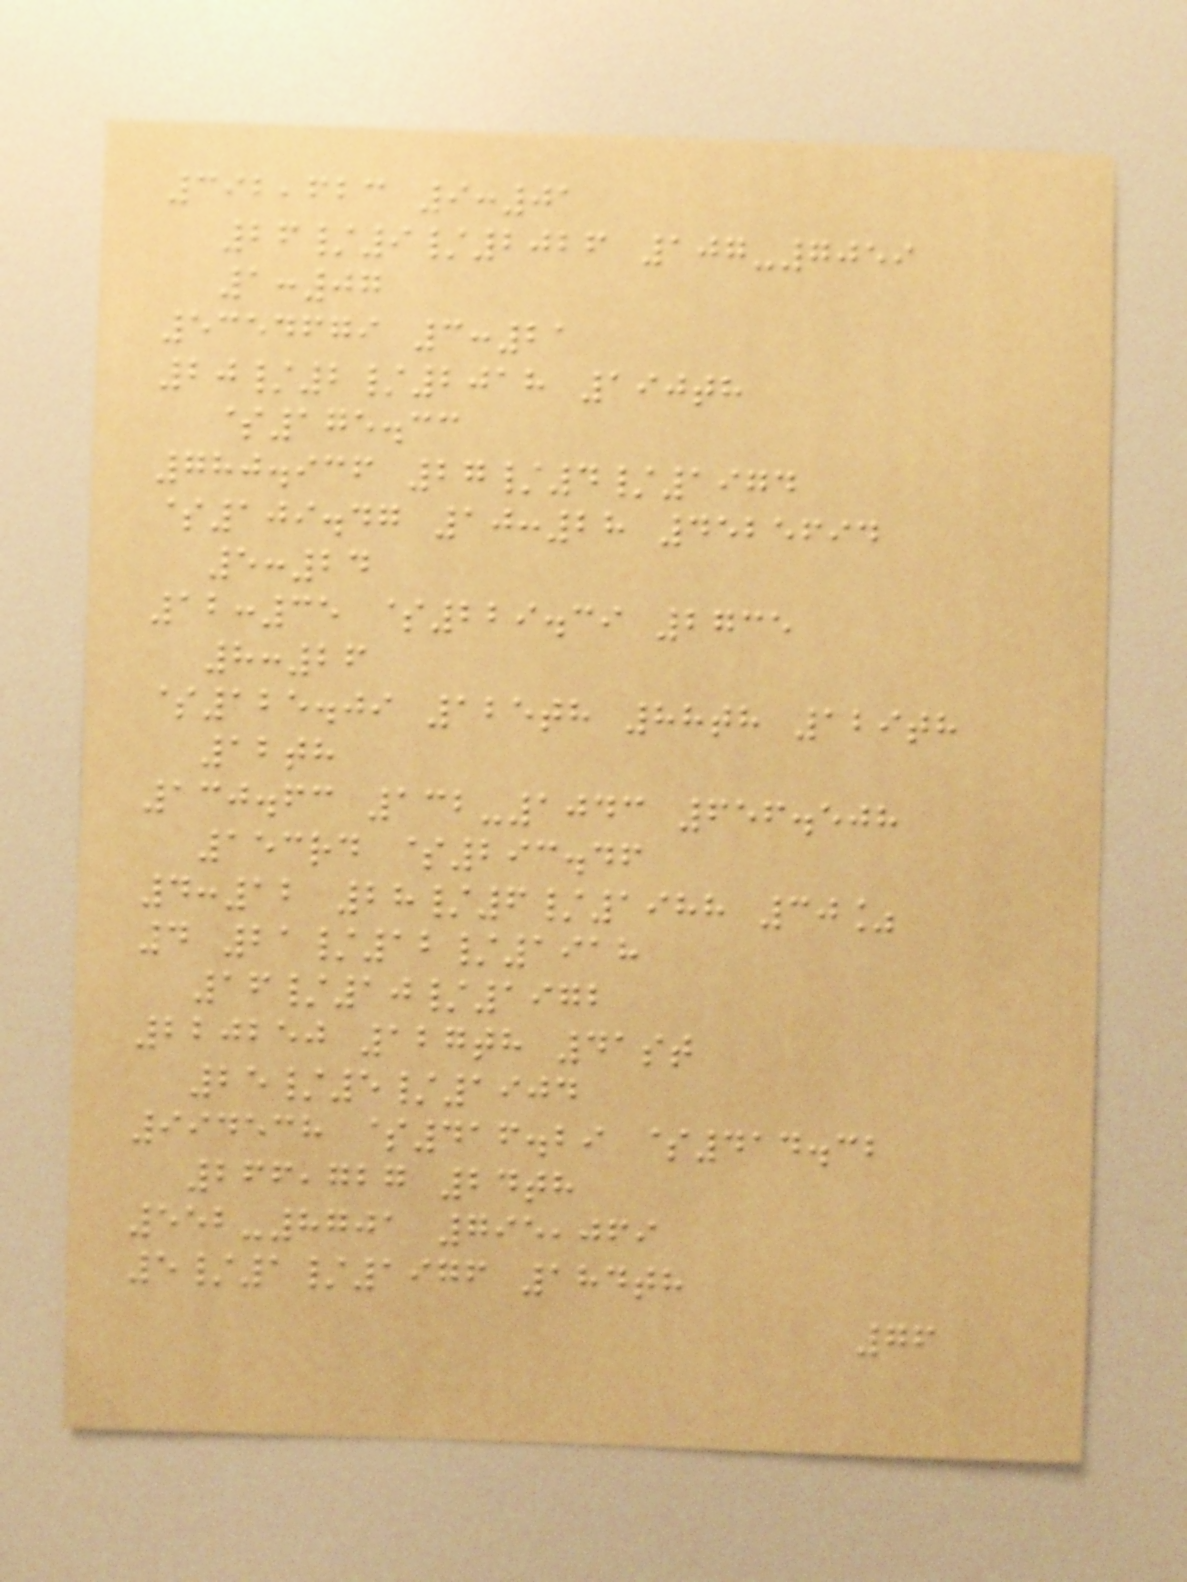392,623 9:01
26/9/2026 107-7059
1:07
5354679 3:21
20/2/2018 190th
$175.33
780.936 27/4/1974
$109.47 10:28 4525694
5:24
12:35 $229.39 2735
8:26
$125.09 125th 88th 129th
12th
130.63 132-1043 656.508
153rd $293.46
4:12 28/6/1988 30%
4 21/12/1918
16/10/1972
220250 127th 41st
25/5/1904
994538 $416.29 $414.32
266,727 24th
552-8701 795,069
5/1/1976 184th
76
